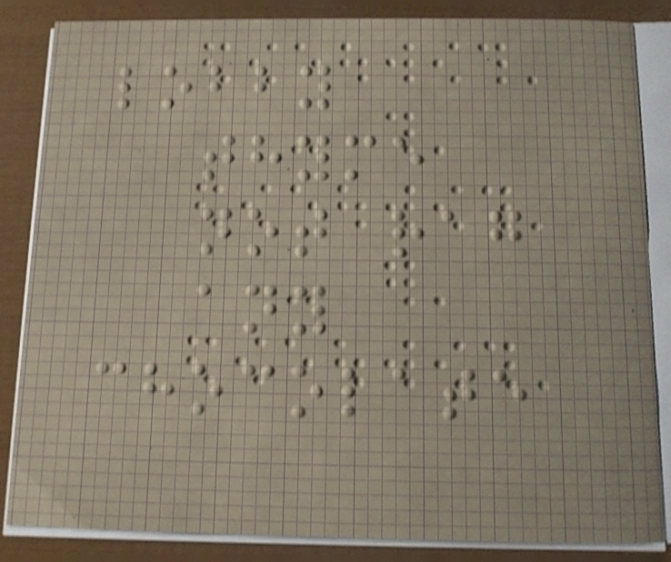lobby
thyme
not rag
any
chocolate
